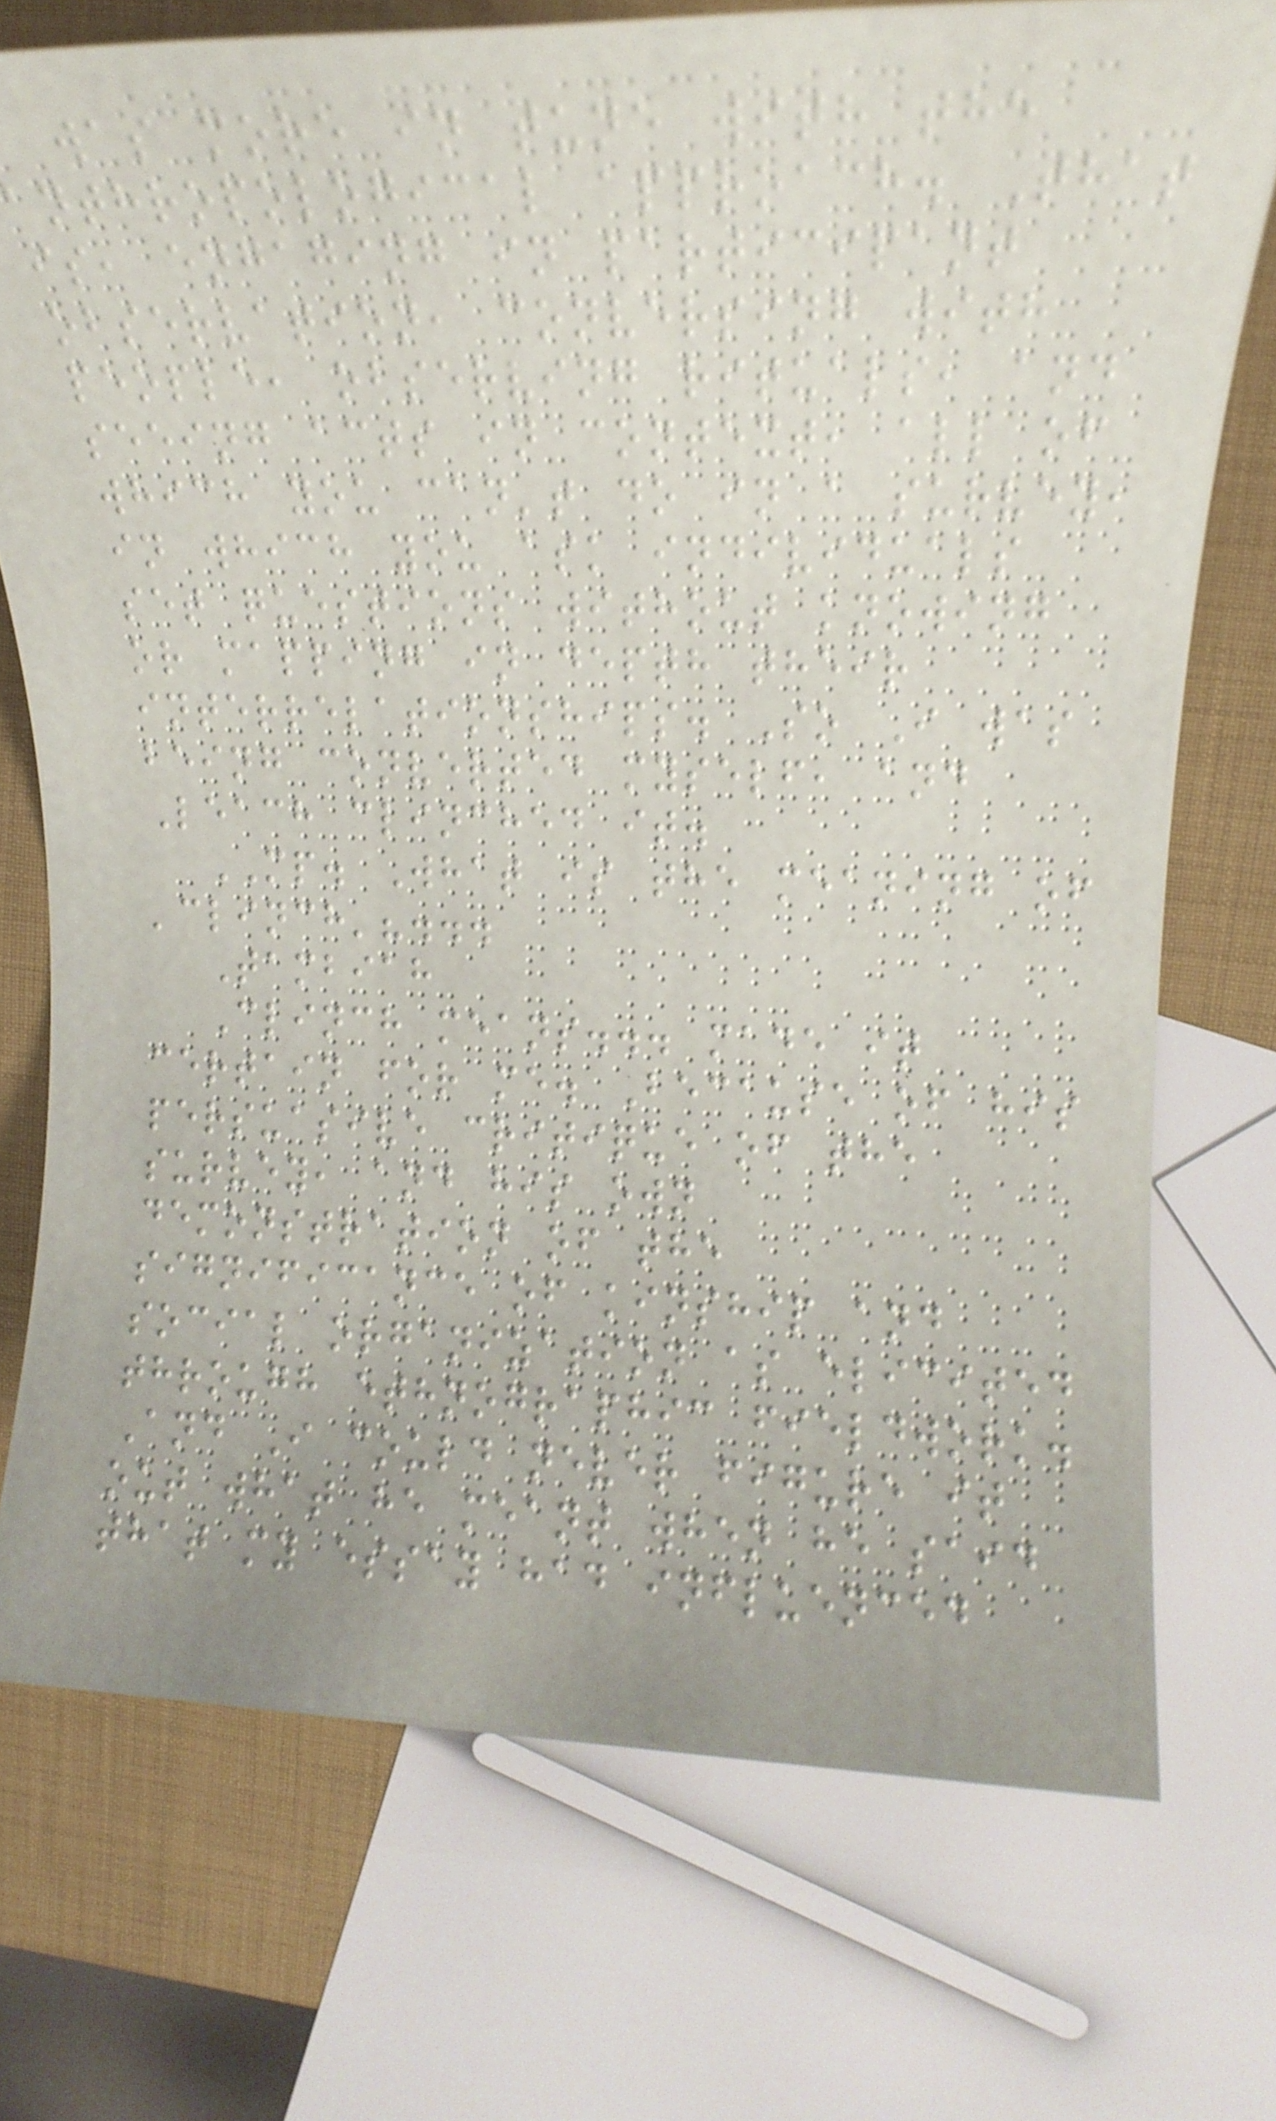was more in tune with the
anthropological approach. That
is, engaging in participant
observation, conversing with
people, observing rituals, and
seeing acts in context, all of
which you can't do in a survey,
in which you ask individuals
set questions without knowing
or mapping in depth their
interrelationships. So I was
being converted myself, and
Leach clinched it.
MP. What is the meaning of
'clinch'?...
Tambiah
Clinch means... made it
certain for me. Because of his
persuasive critique of the
survey, and his own
demonstration of the
significance of kinship and
social organization as elicited
through ethnographic fieldwork.
And I could never figure it
out what he meant when he said
that my essay had influenced
